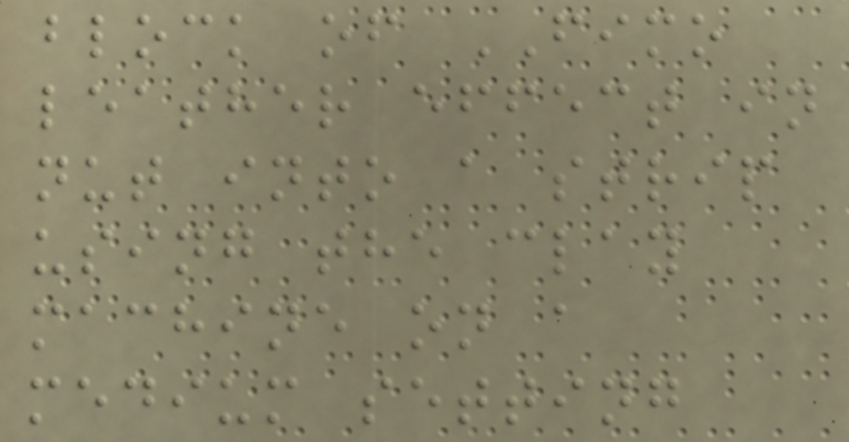block of FIMO
leather effect in
nut into a strip
using the clay
machine on a
medium setting
